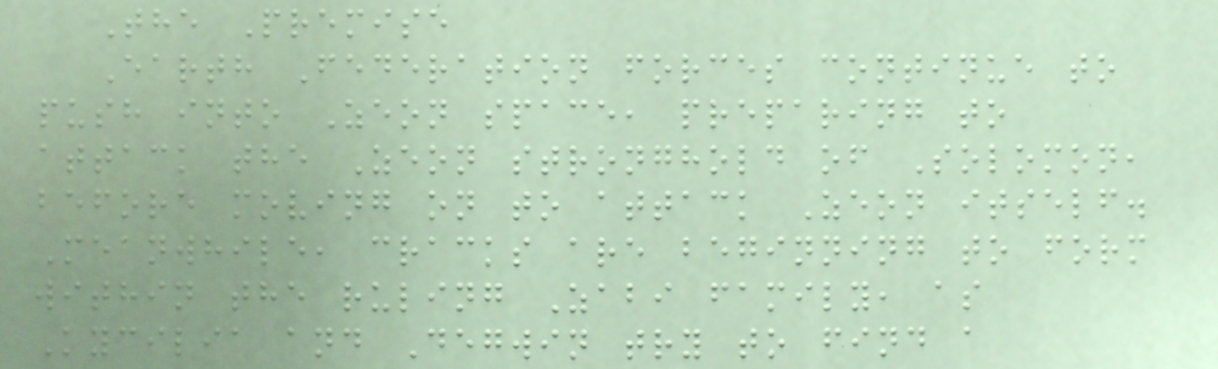The Premise
Earth Federation forces continue to
push into Zeon space, preparing to
attack the Zeon stronghold of Solomon,
before moving on to attack Zeon itself.
Meanwhile, cracks are beginning to form
within the ruling Zabi family, as
Kycilia and Degwin try to find a
